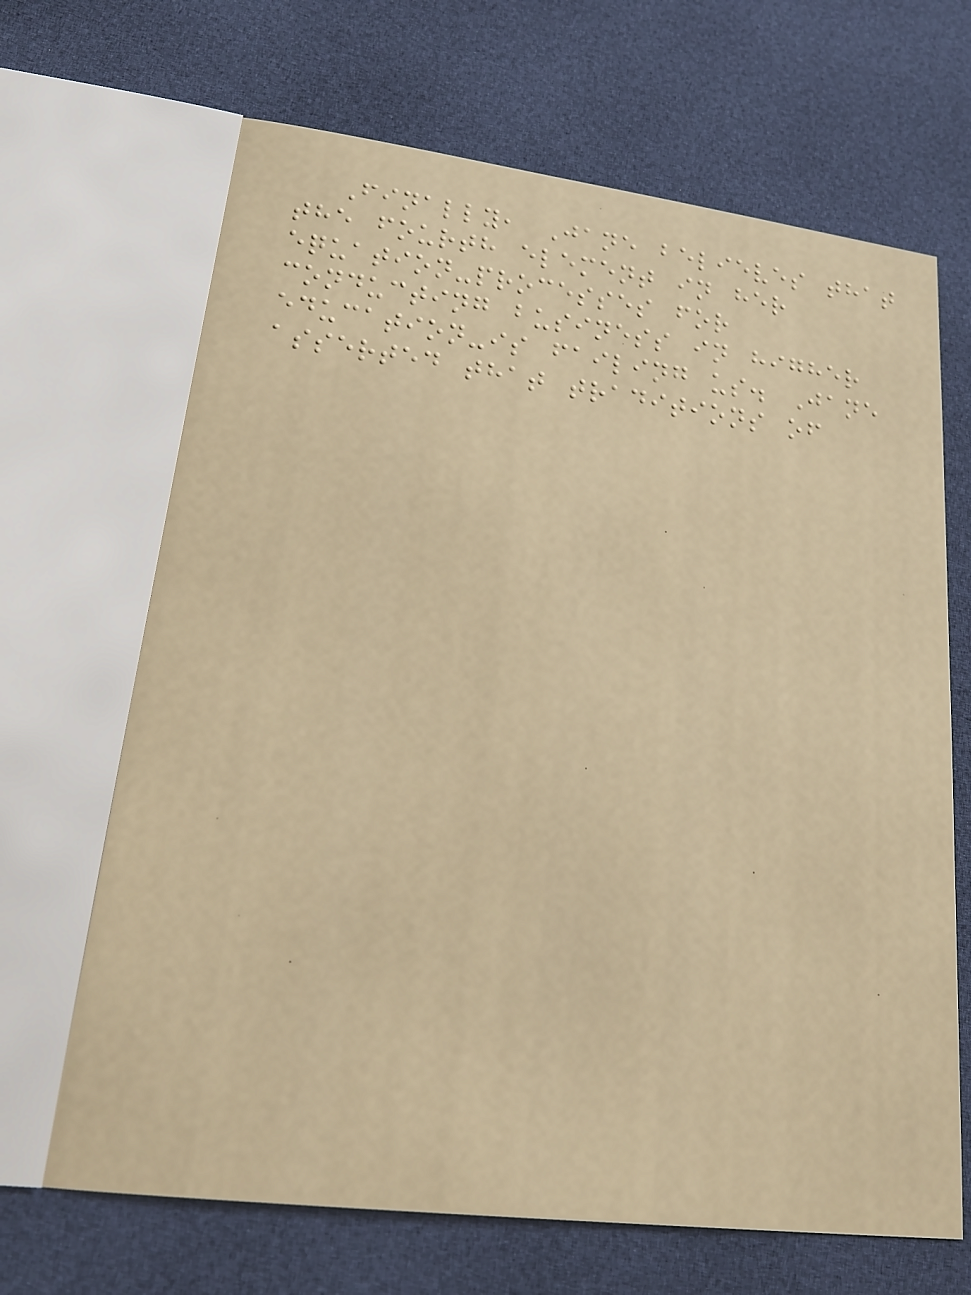Finally, Jane believes that
the fourth element in her
equation-processes for
conducting business in higher
education-is failing us. Jane
asserted that traditions of
